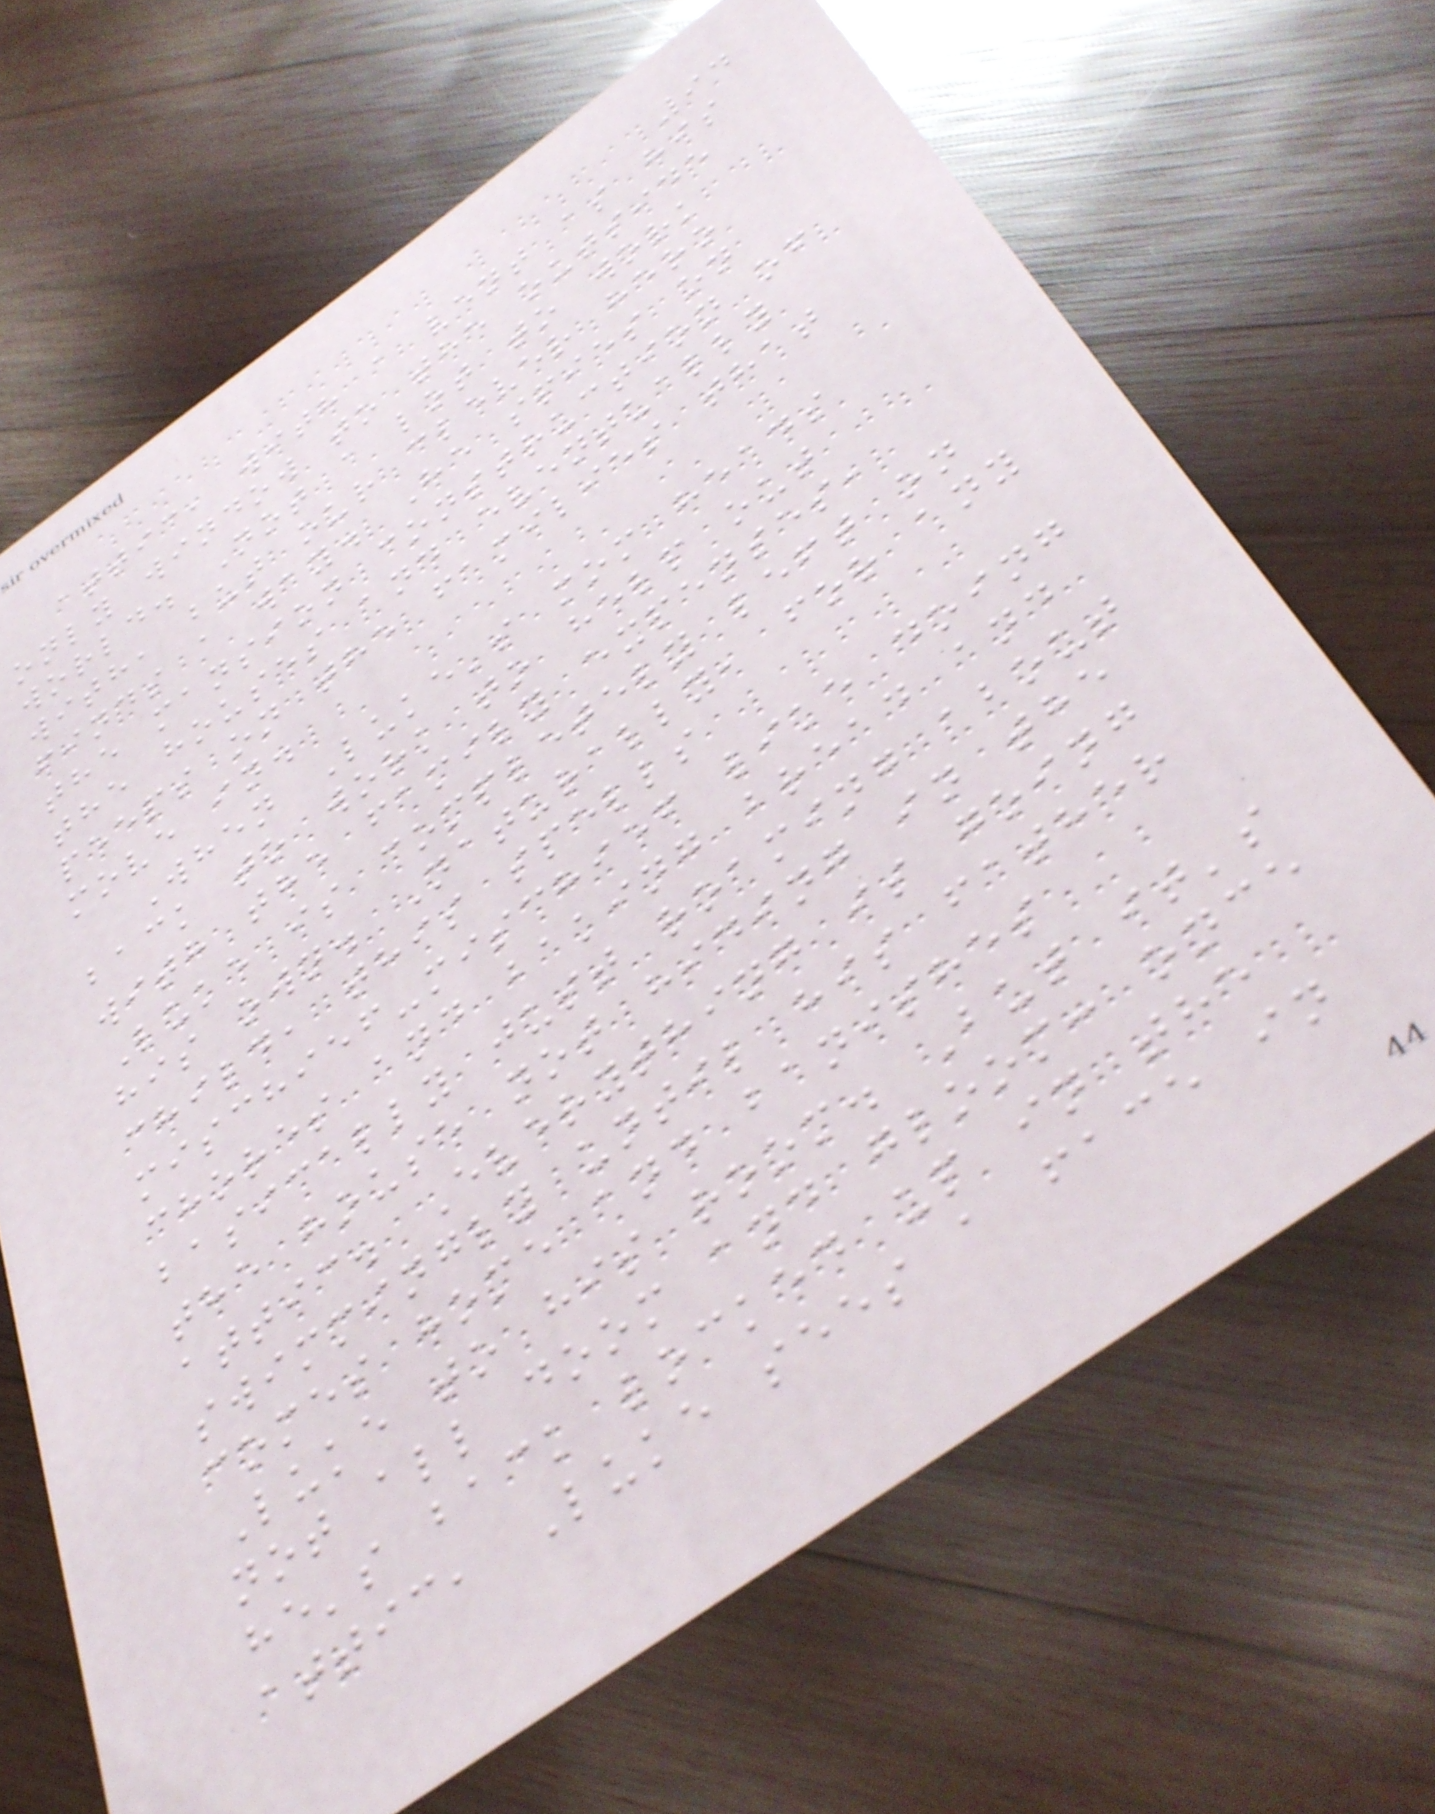94
attic, with a vent as his
only window to the outside
world. Not a lot to work
with, but our clever hero
finds a way. He spies on
the mansion construction of
the houses and eventually
peeps on the families that
move in.
When Luke's mom heads
back to work to help out
with the family expenses,
Luke is completely left on
his own. Naturally, for any
child, this spells
mischief-mischief like doing
chores and baking bread and
basically just roaming about
the house not hiding in the
attic. Everything is going
swimmingly until his father
comes home and banishes
Luke to his room. But it's
not all doom and gloom: once
he's back locked up in the
attic, Luke sees a face in
